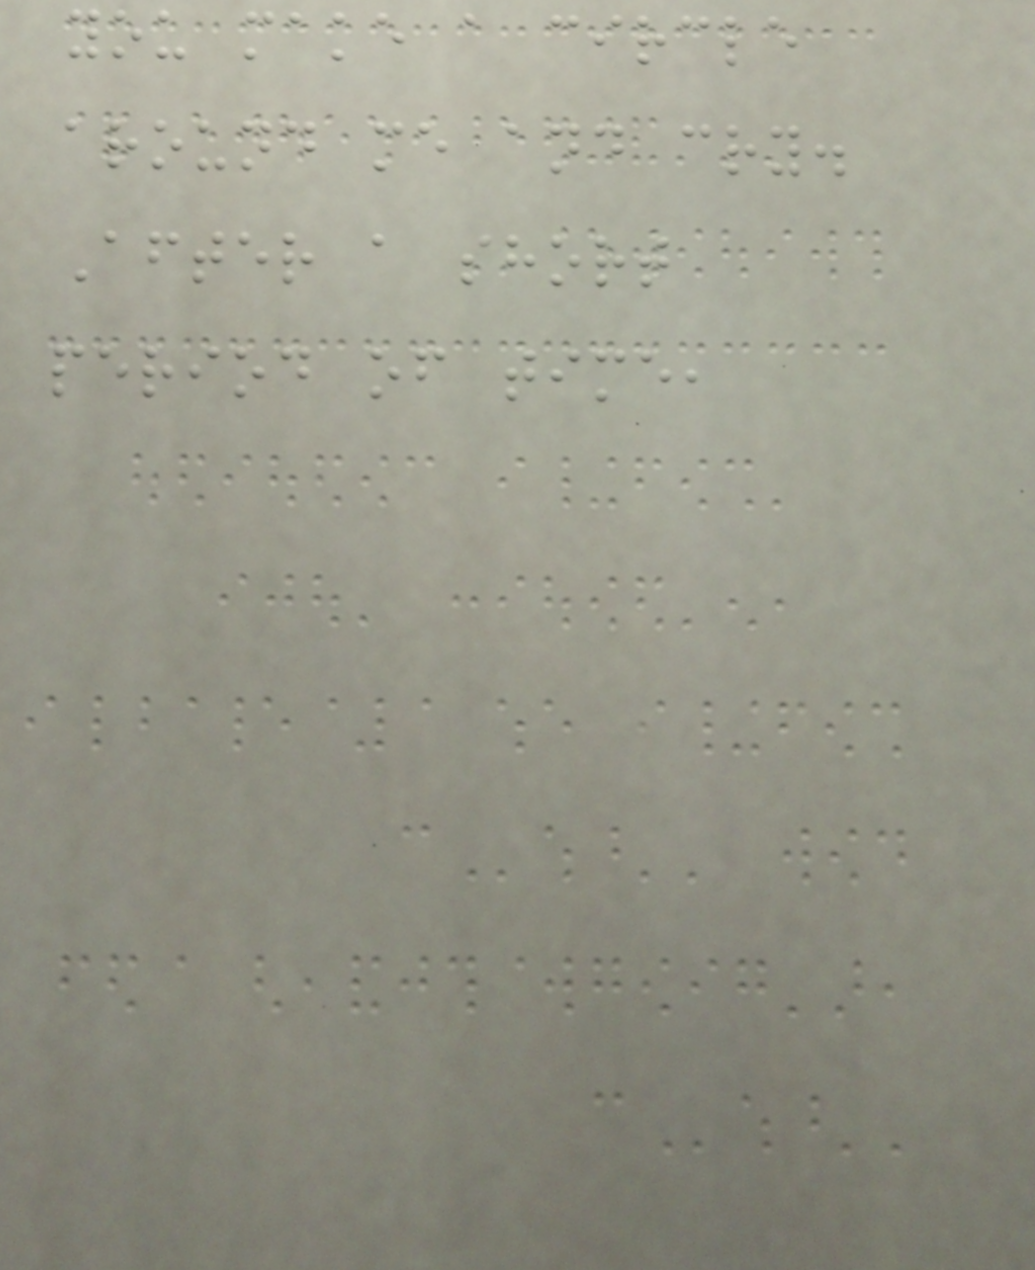you make a circle
around me and cry.
After a short
period of time,
